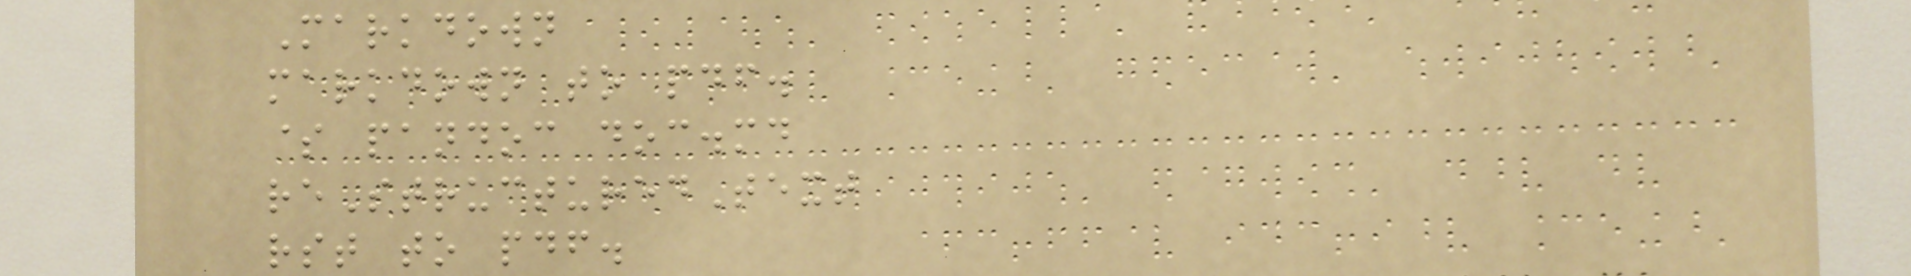Markdown
markdown to pdf.
$ pandoc doc.md
reStructuredText
rst to pdf.
